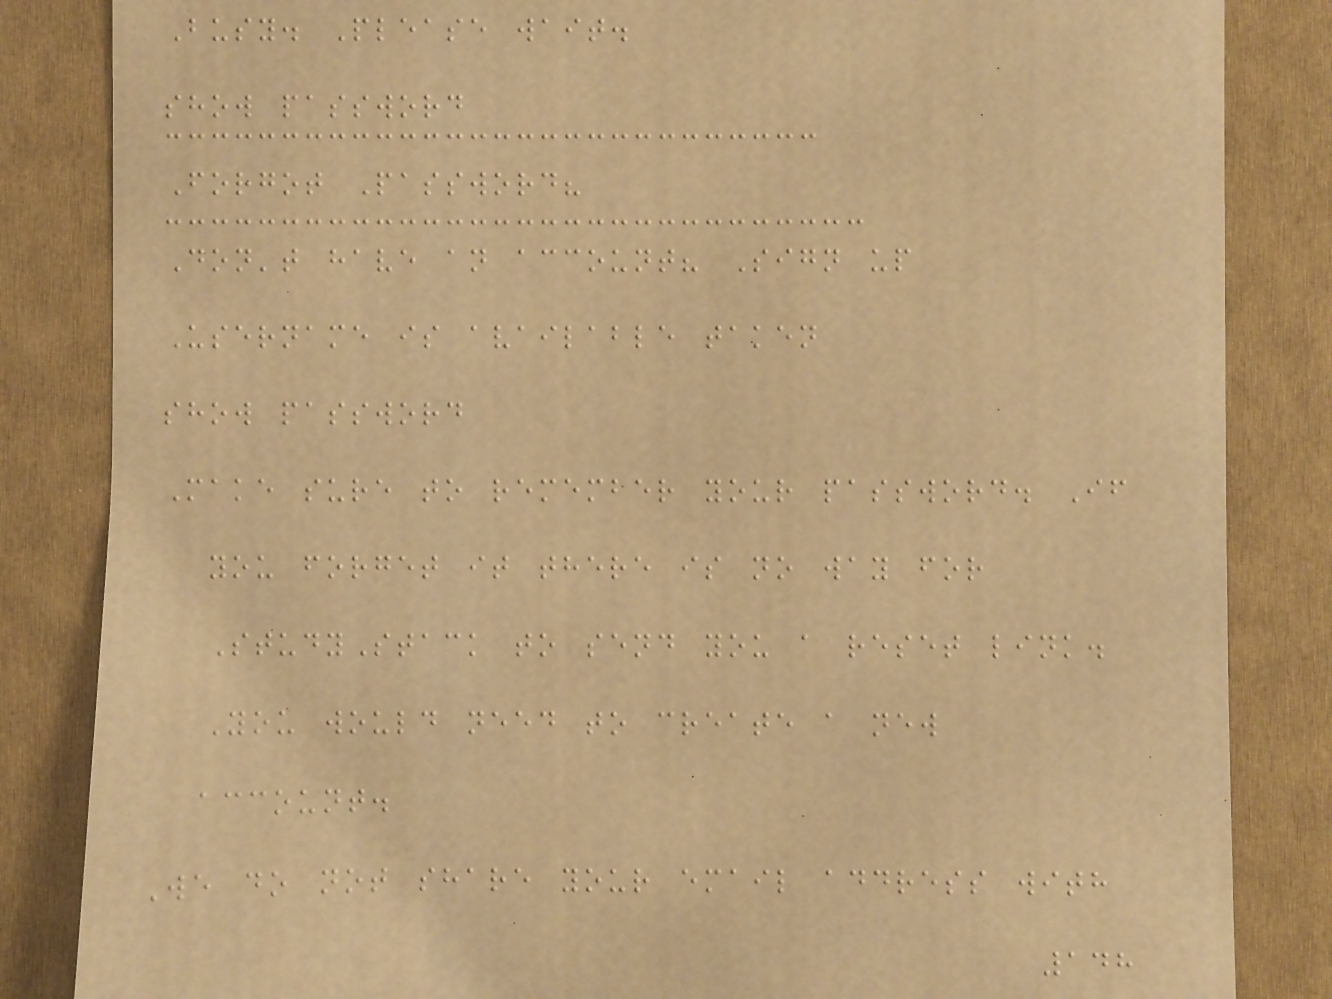Busy. Please wait.
show password
Forgot Password?
Don't have an account? Sign up
Username is available taken
show password
Make sure to remember your password. If
you forget it there is no way for
StudyStack to send you a reset link.
You would need to create a new
account.
We do not share your email address with
148
